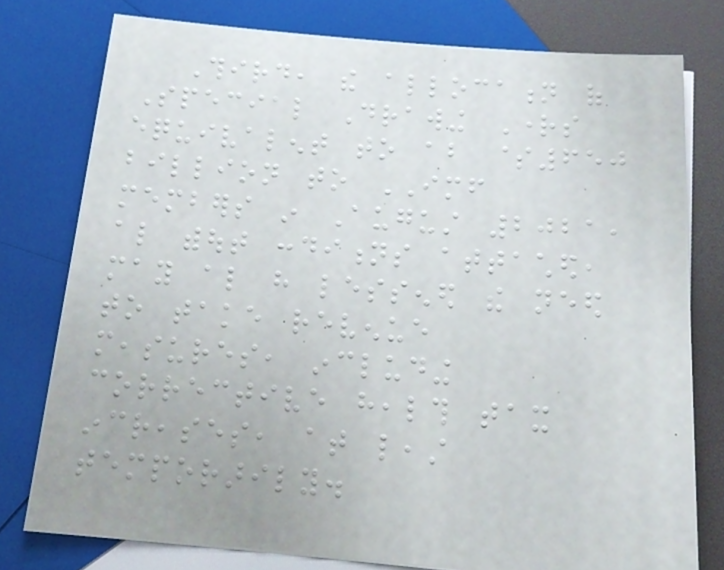Third, the allocation of
Special Drawing Rights
equivalent to about $650
billion to IMF
members in August 2021,
also without conditions attached,
may also have lessened the need
to take revenue
measures, including
corrective health tax
increases, at least
temporarily.
